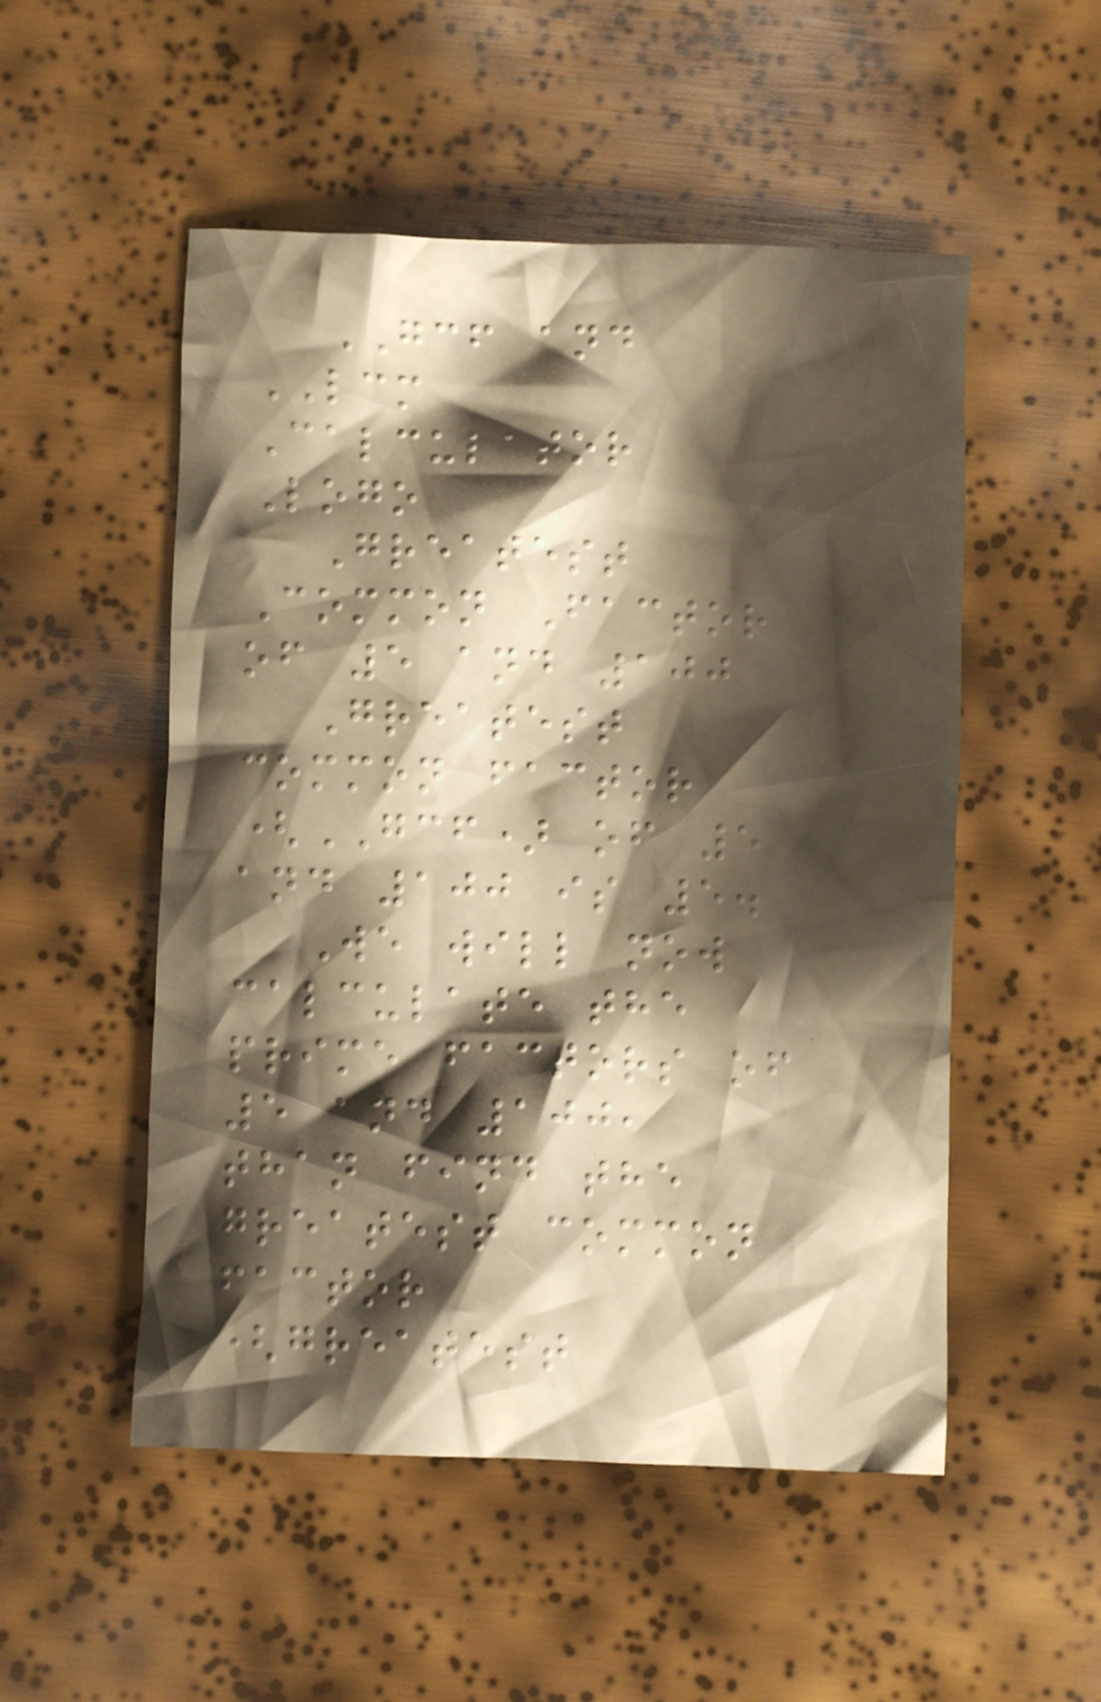GCF and
LCM
Calculator
Logo
Greatest
Common Factor
of 5 and 100
Greatest
common factor
(GCF) of 5
and 100 is 5.
We will now
calculate the
prime factors of
5 and 100,
than find the
greatest common
factor
(greatest
